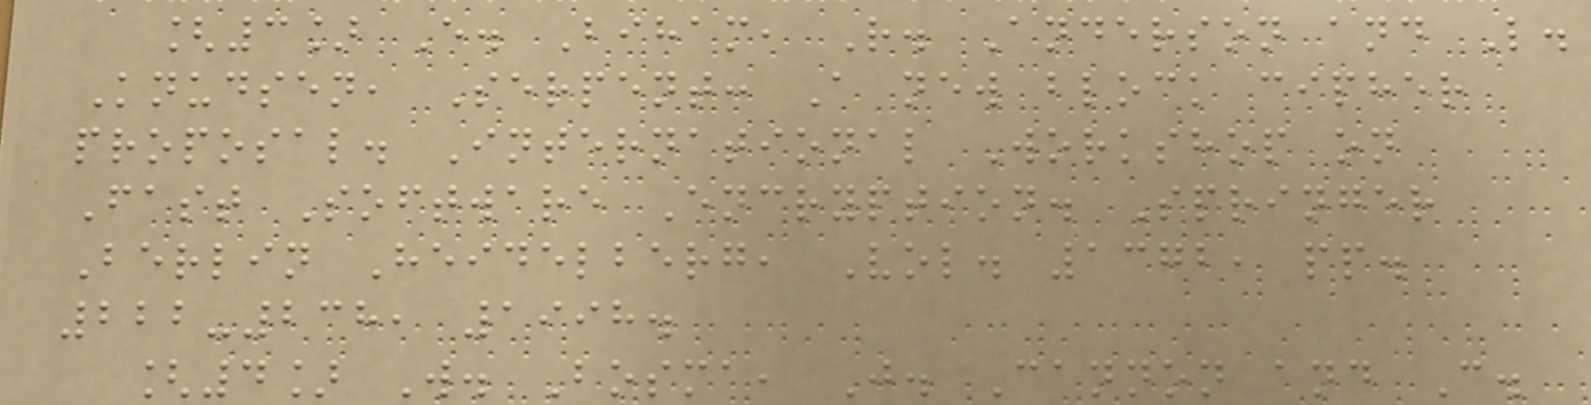[3] E. Biham, R. Anderson and L.
Knudsen, Serpent: A new block cipher
proposal. International Workshop on
Fast Software Encryption. Springer
Berlin Heidelberg, Vol. 1372, pp.
222-238, 1998.
[4] W. Bosma, J. Cannon and C.
